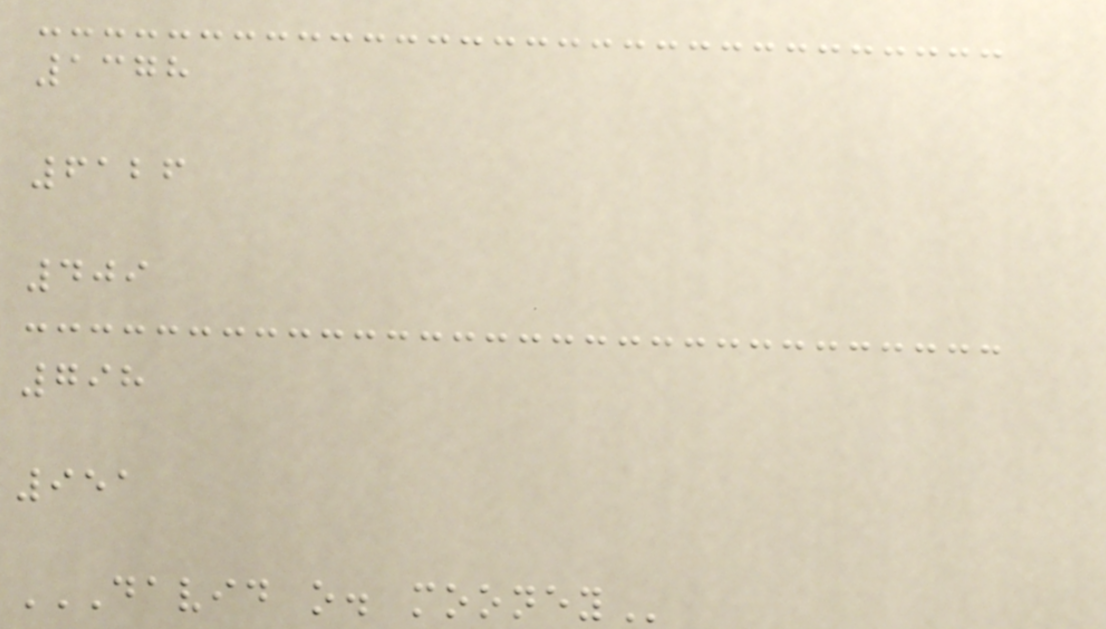1378
6126
409
798
951
DAVID O. MOONEY
